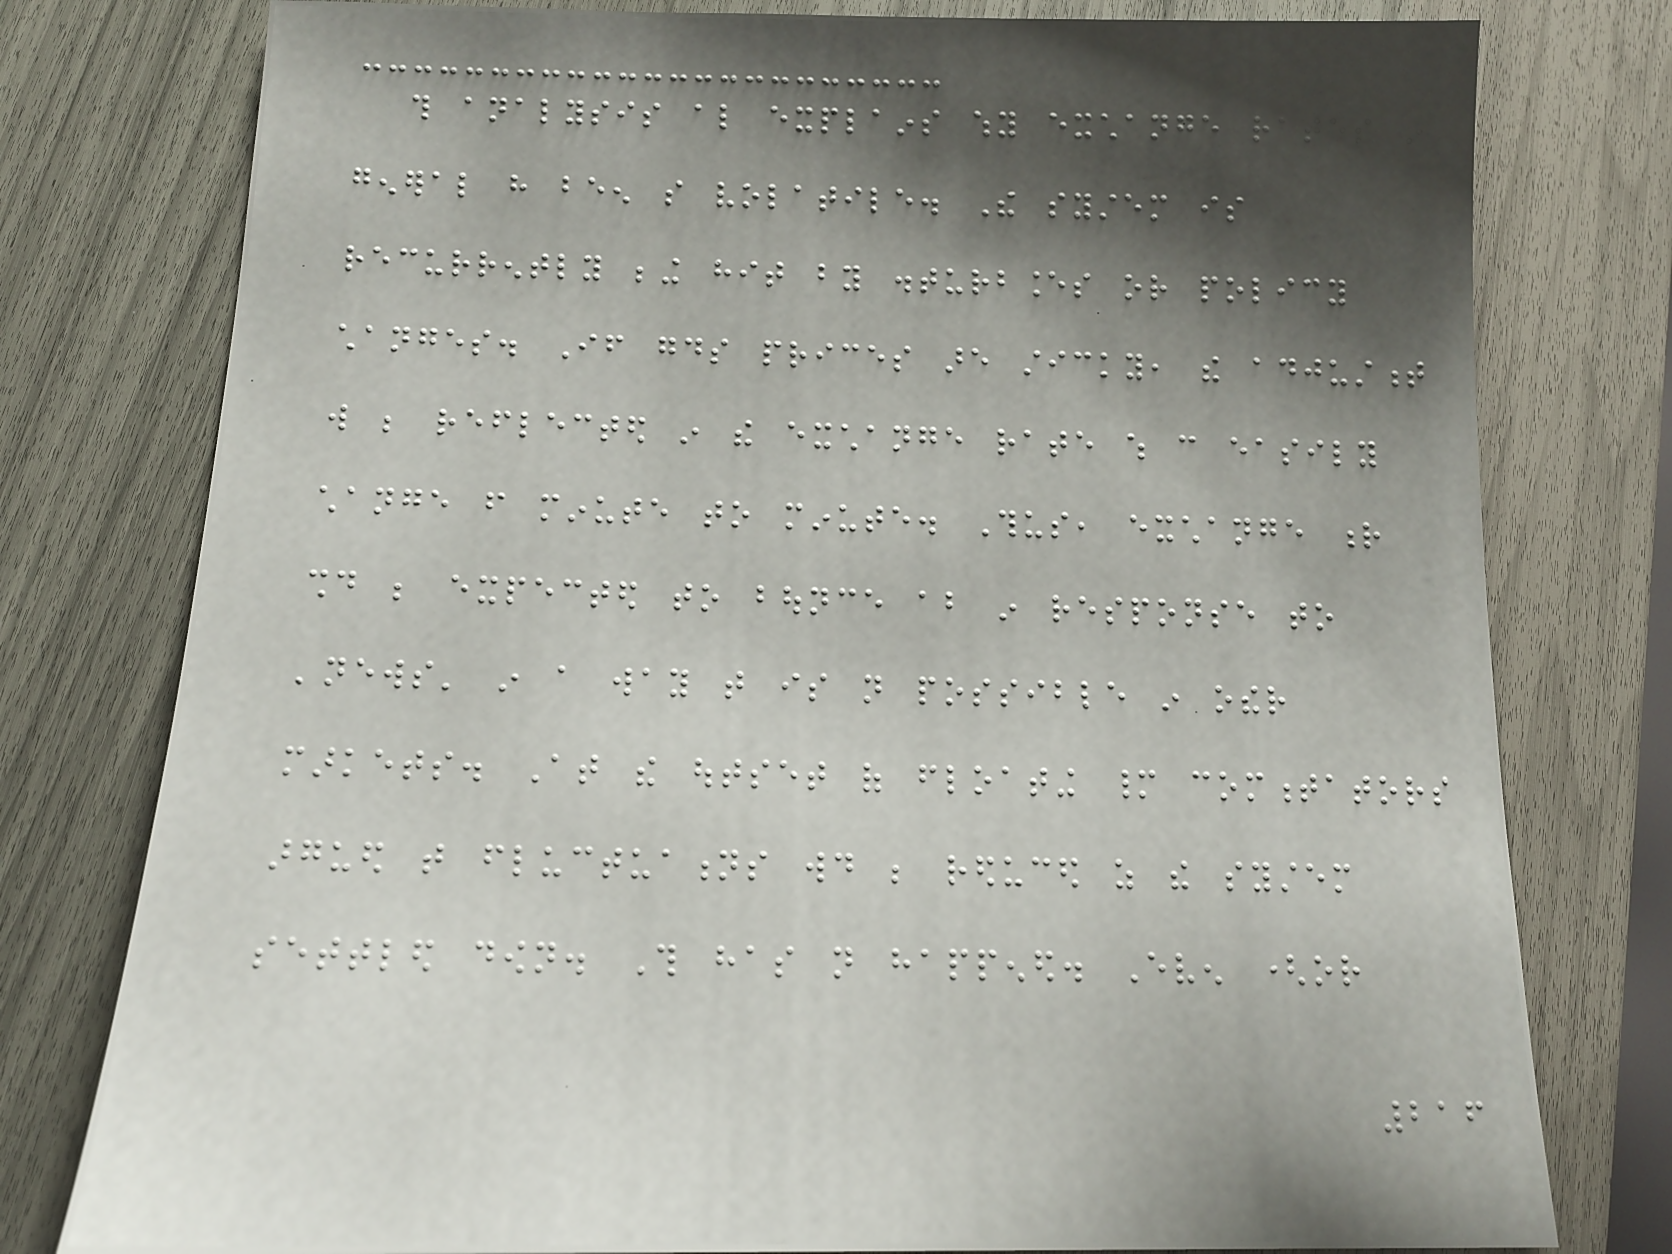this analysis also explains why exchange rates in
general have been so volatile. The system is
recurrently being hit by disturbances or policy
changes. If goods prices are sticky, the adjustment
will be reflected in the exchange rate which can easily
change from minute to minute. Thus, exchange r
should be expected to bounce about in response to
'news' in a way that is not possible in other
markets. At the outset of floating many commentators
argued that fluctuations would be reduced as the system
settled down. This has not happened. Even (or
216
